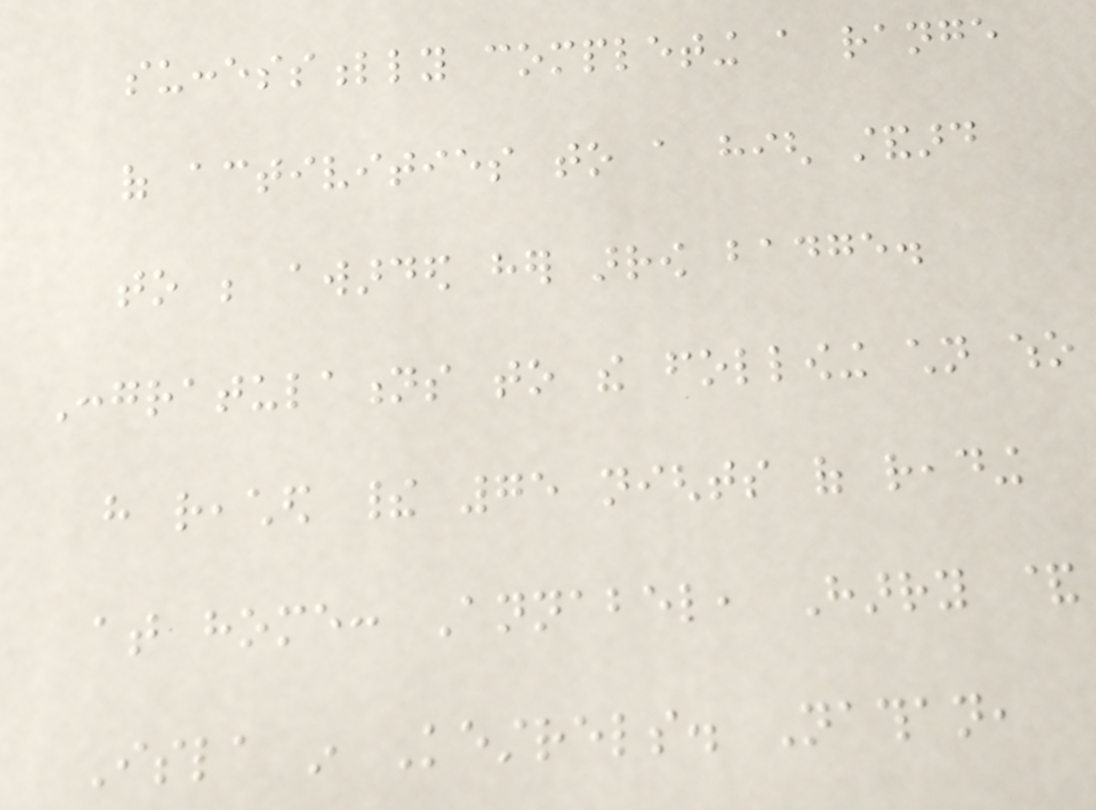successfully completing a range
of activities to a high standard
to be awarded her arrow badge.
Congratulations to the following children who
have reached their 75 nights of reading
at home: Annabel, Harry &
Isla in Kestrels. Nathan,
